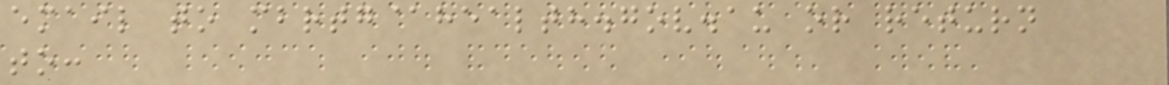email to mbrtg@health.gov.au or return
to:
